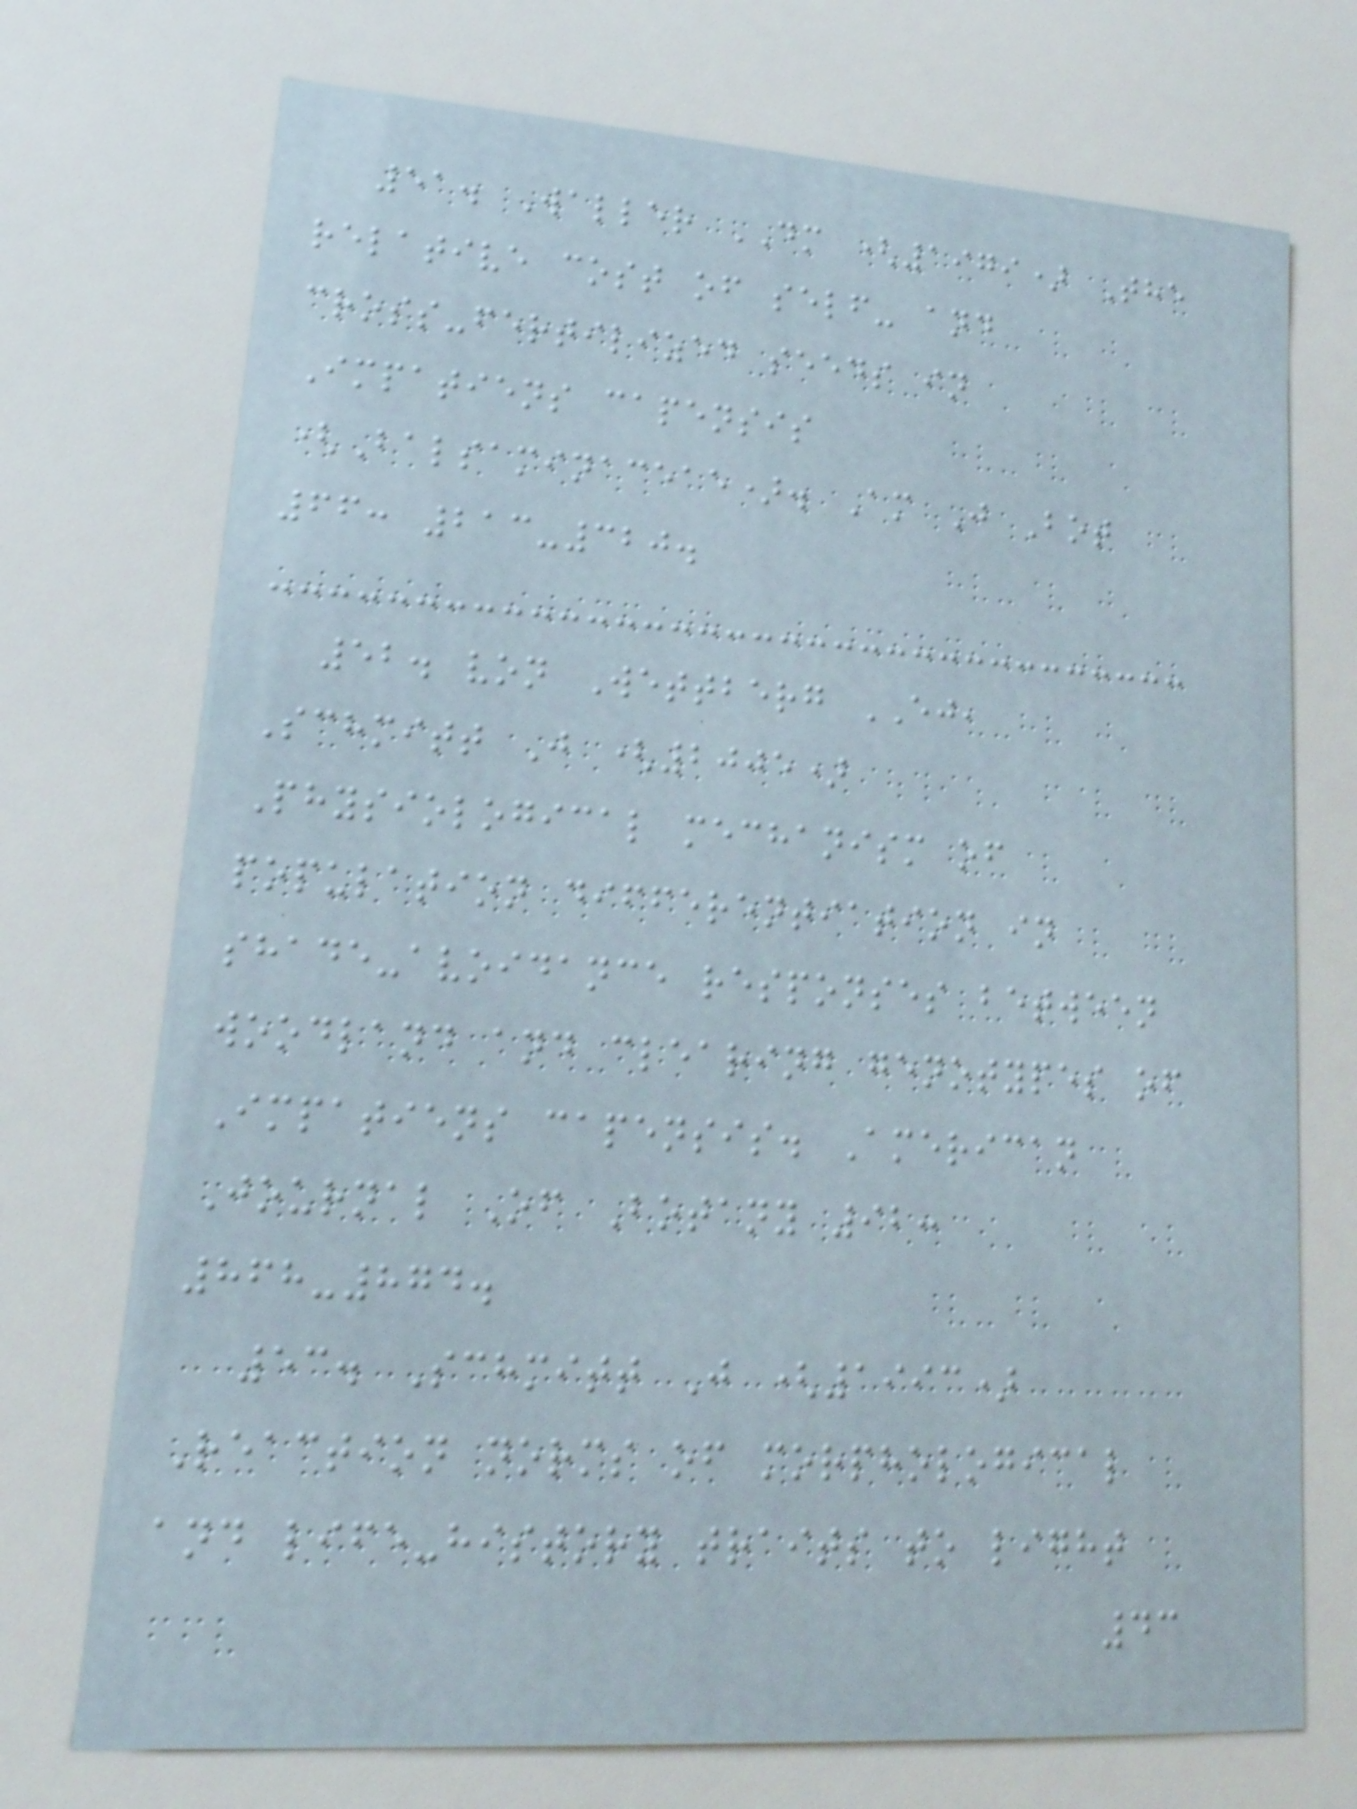51. Waller DM (1979) The
relative cost of self- and
cross-fertilized seeds in
Impatiens capensis
(Balsaminaceae). Am J Bot
66: 213-320.
52. von Wettberg EJ,
Schmitt J (2005)
Physiological mechanism of
population differentiation in
shade-avoidance responses between
woodland and clearing genotypes of
Impatiens capensis. American
Journal Of Botany 92:
868-874.
53. Schmitt J (1993)
Reaction norms of morphological
and life-history traits to light
43
